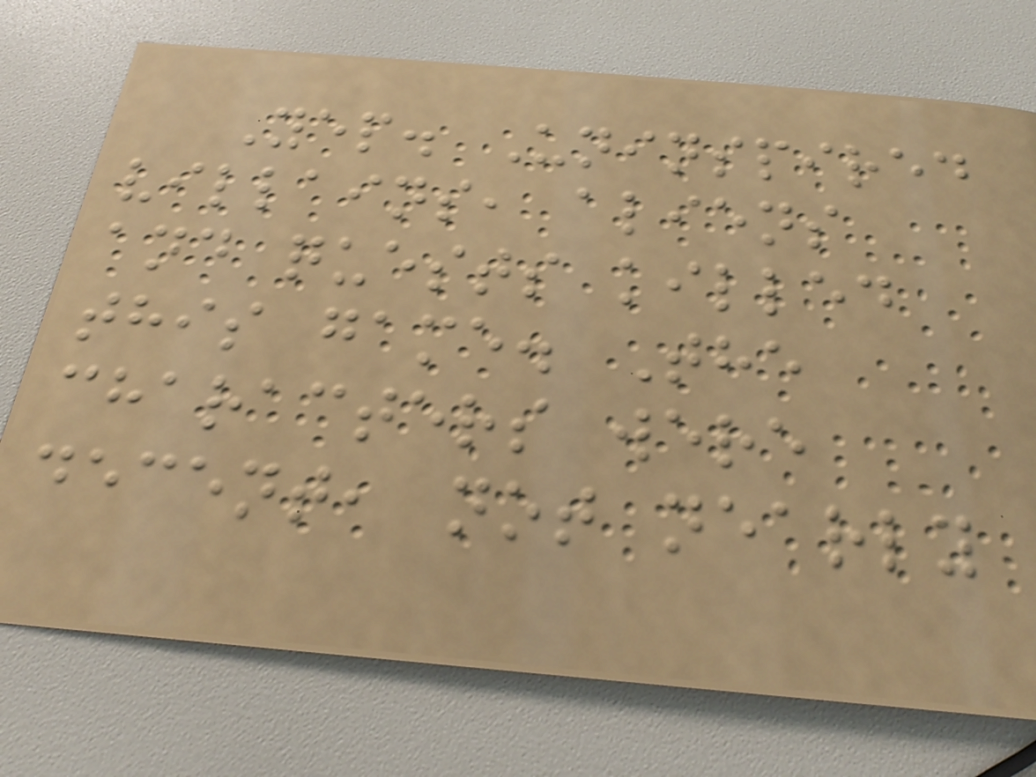Yep. Uninspired
villains, aliens
and quests killed
this game. The
characters were
decent, not nearly
